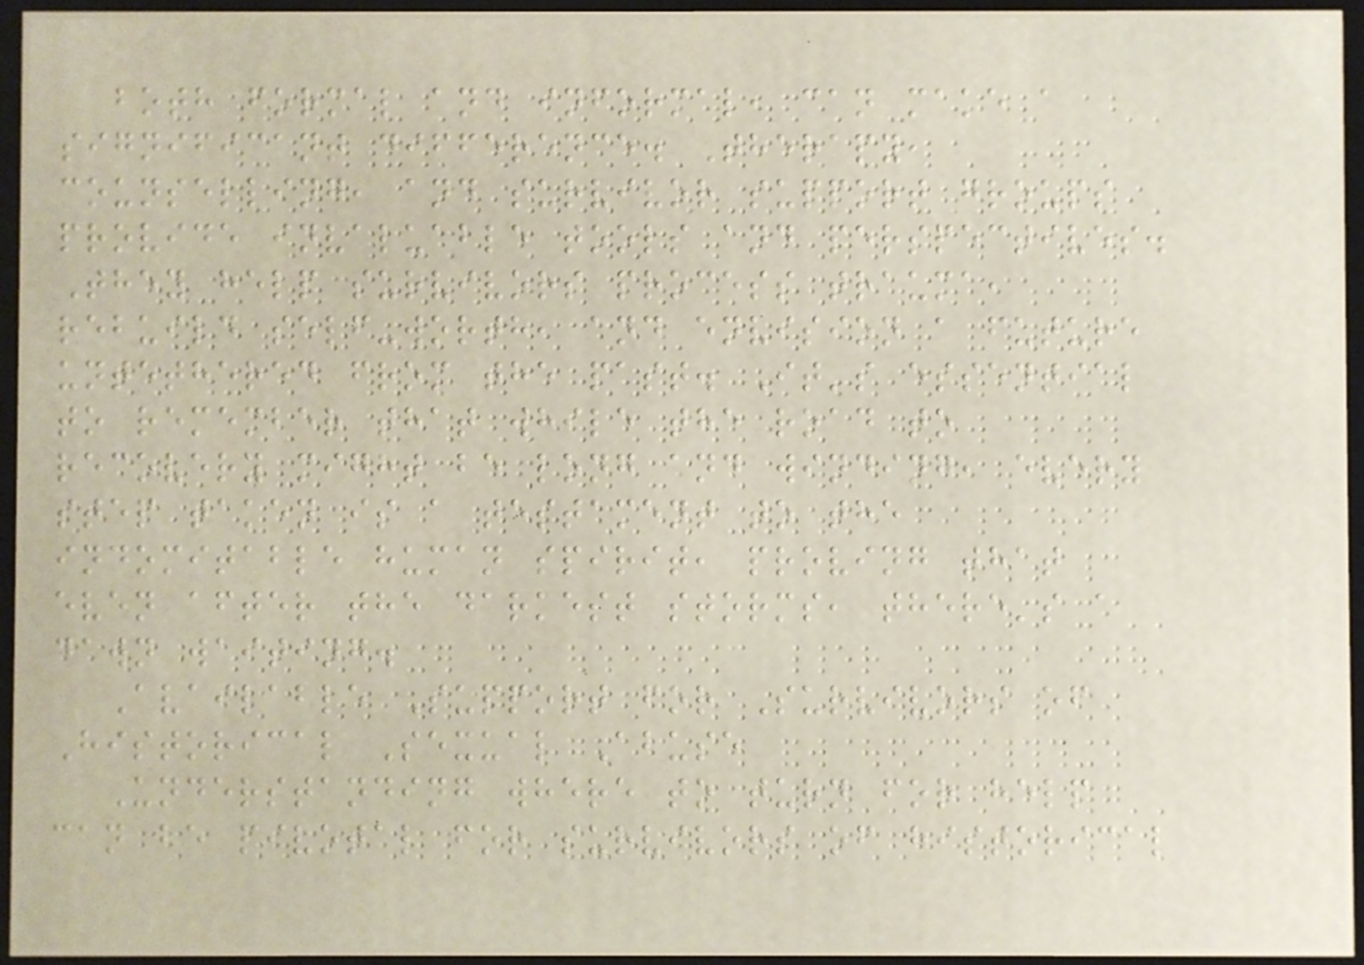both formal and informal, can make a
significant difference. Therapy,
counselling, and survivor support groups
provide invaluable tools and perspectives.
They help survivors process trauma,
rebuild self-worth, and envision a future
untethered from the past. It's essential
to remember that while the road to
recovery might be long and winding, every
step taken is a testament to the
indomitable human spirit, proving that
even after the darkest storms, there's a
dawn waiting.
Available Support for Survivors of
Historical Sexual Abuse
Understanding where to turn for help
can be pivotal for survivors of historical
